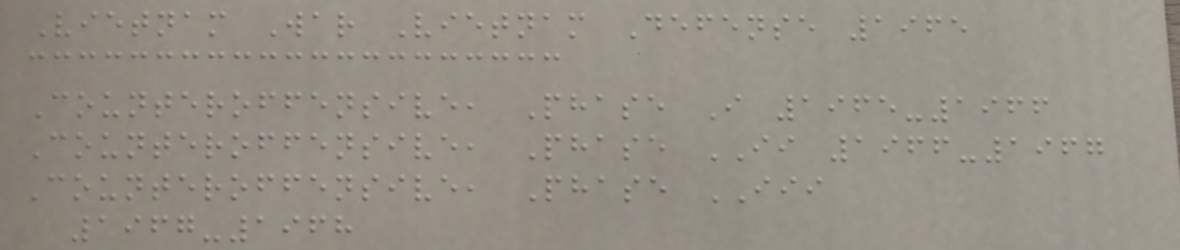Vietnam War Vietnam Defense 1965
Counteroffensive, Phase I 1965-1966
Counteroffensive, Phase II 1966-1967
Counteroffensive, Phase III
1967-1968
